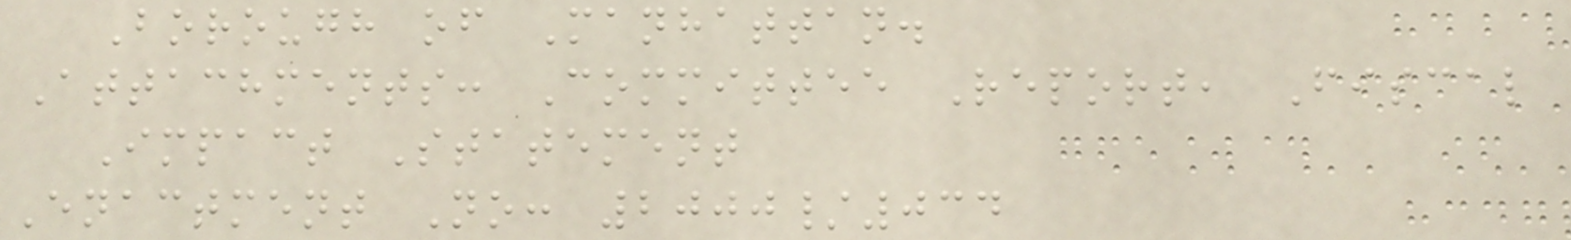Borough of Manhattan.
Attachments: Committee Report, Fiscal
Impact Statement
Enactment No: 2000/034
